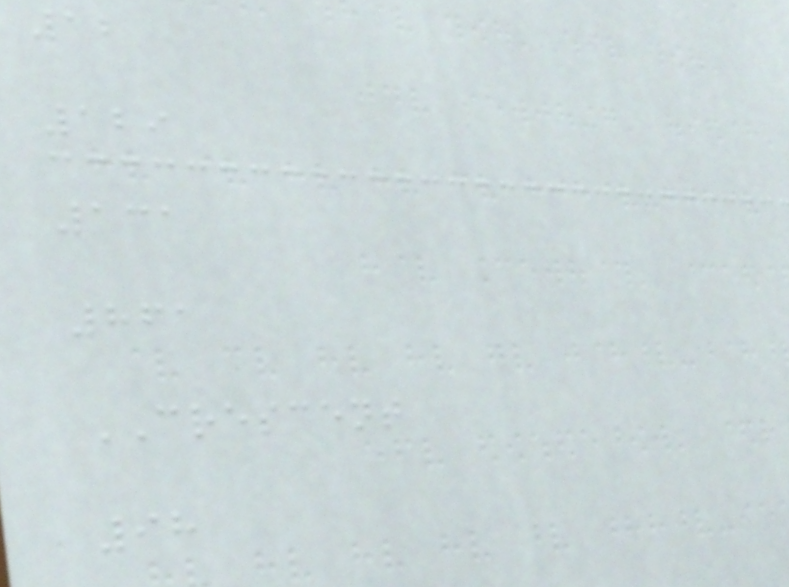12
129
131
861
CRESCENT
98
